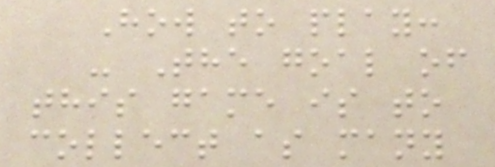How to play:
- The goal of
this game is to
collect as many
